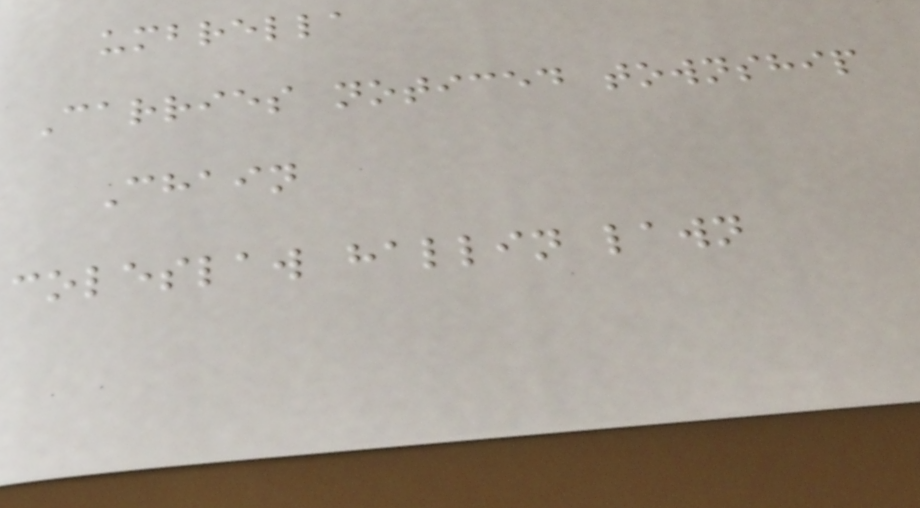umbrella
Carries noticed township
Chain
coleslaw hallin lawn
